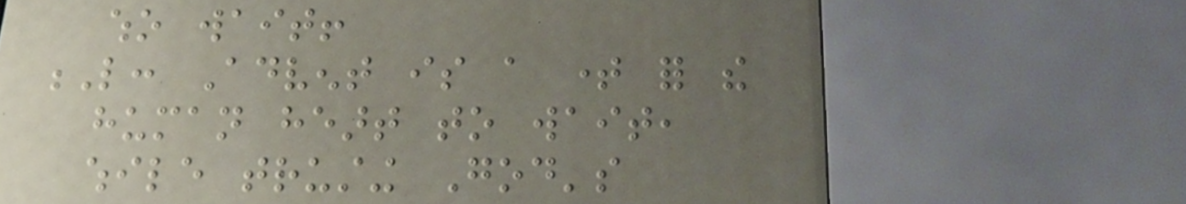who wait!
L: Advent is a time for the
human heart to wait,
while trusting God's
